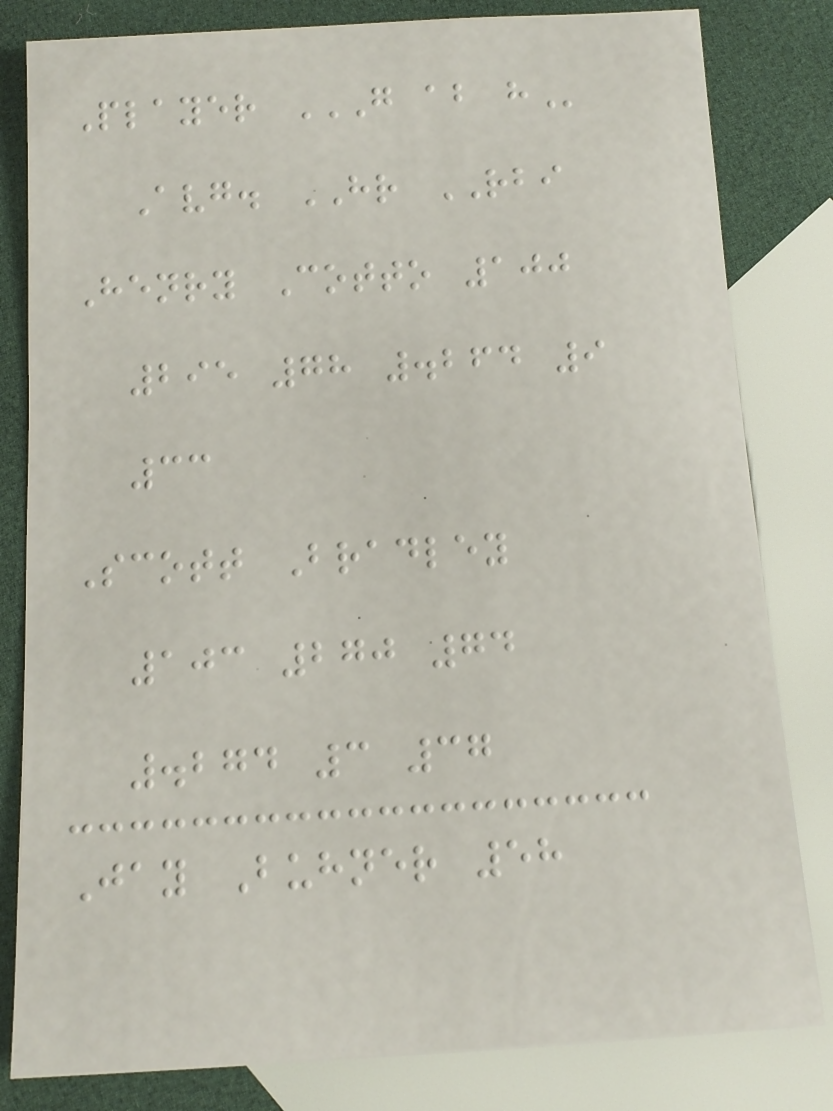Player G AB H
Avg. HR RBI
Henry Cotto 100
295 78 .264 9
33
Scott Bradley
103 270 74
.274 3 37
Jay Buhner 58
